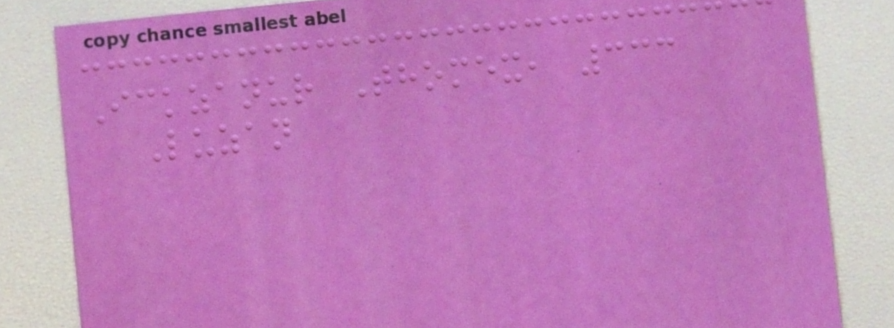Ickzanur Thomex, 333
Luzan
